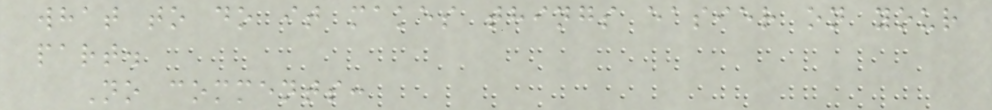what to do it makes things easier on your
part.
No comments:
